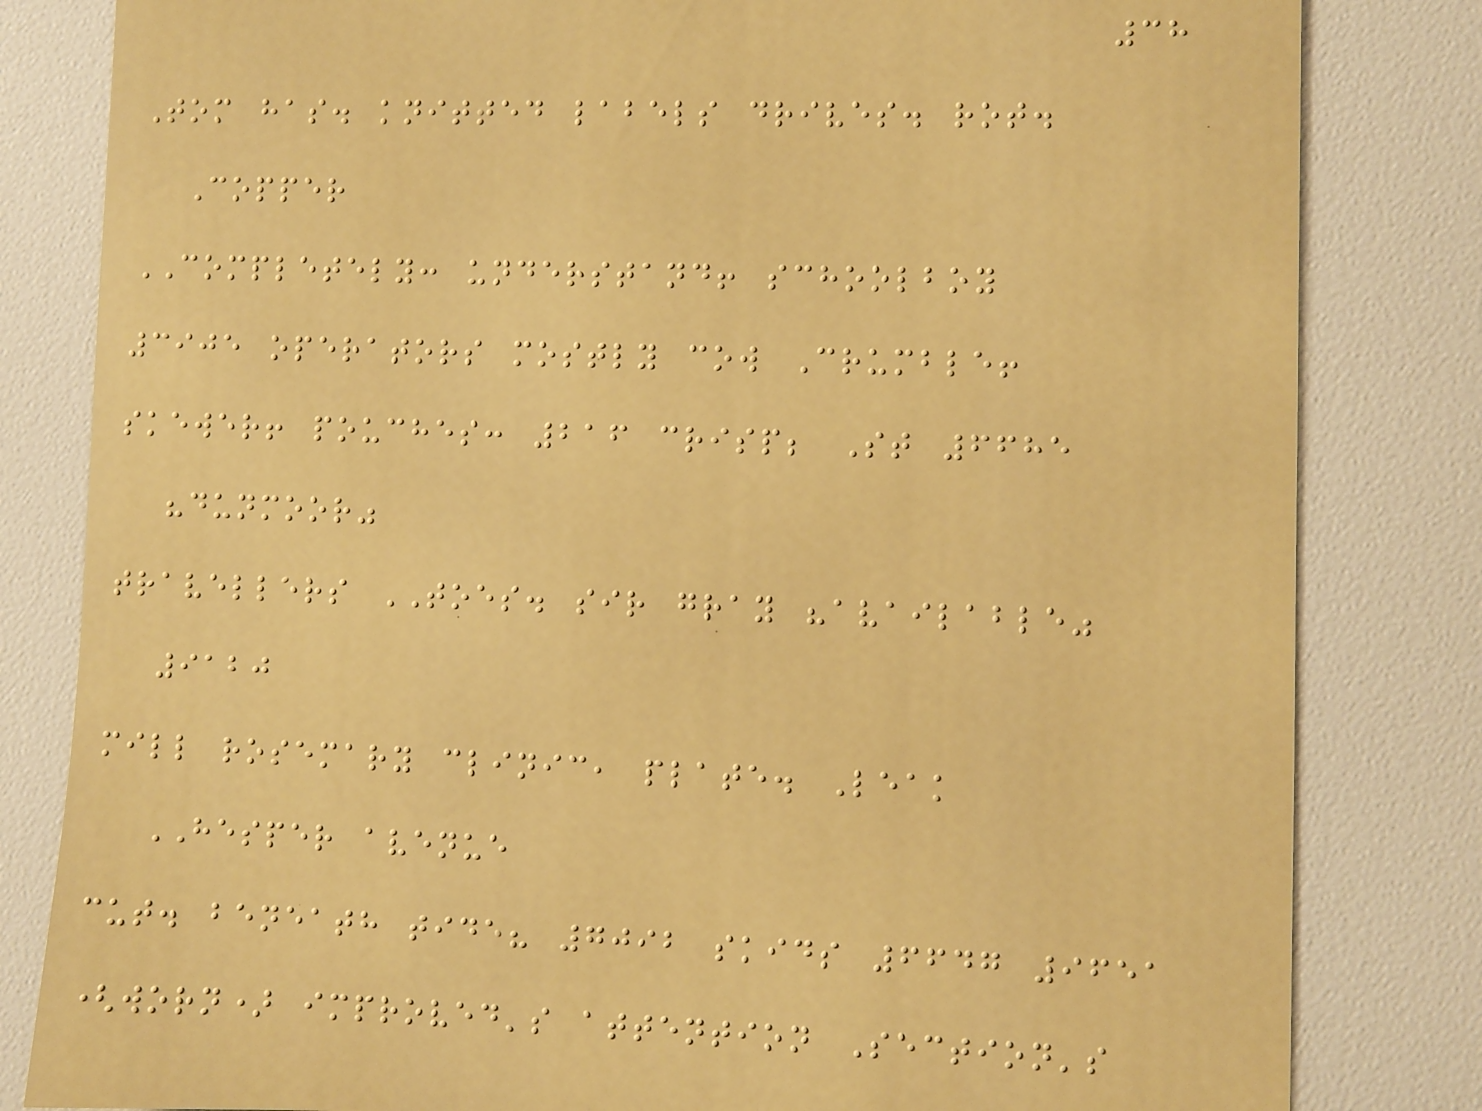38
Tom has. knitted labels drives. rot.
Copper
COMPLETELY: understand! schoolboy
3905 operators mostly cow Crumble!
skewer! pouches: 216 crisp; St 6685
"dunmoor"
travellers TOES. sir gray "available"
9120
mill rosemary clinic, plate. Leak
HESPER avenue
cut. beneath tide? 7092 skids 6647 9651
(worn) improved's attention Section's
